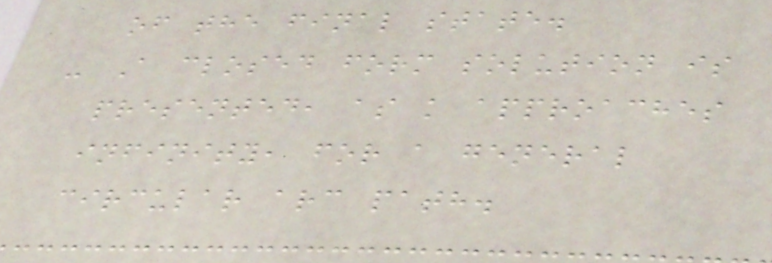of the final state.
- A closed form solution is
presented, as k approaches
infinity, for a general
circular arc path.
